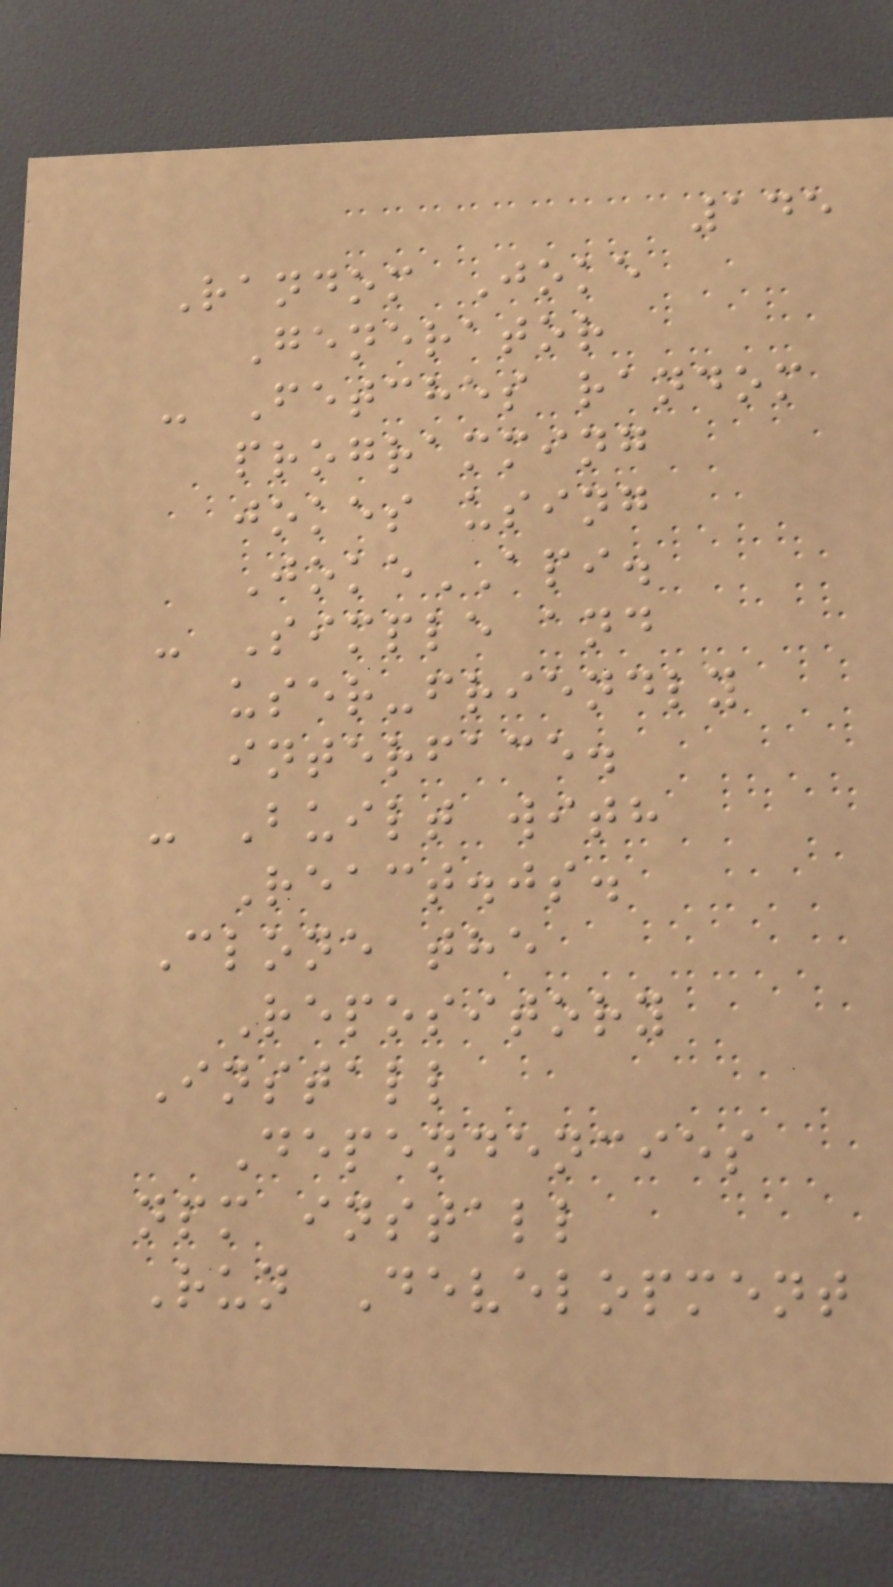145
Random Joke
Generator
- Fetches random
programming
jokes using
JokeAPI.
- Simple and
user-friendly
interface.
- Built with
React.js.
Clone the
Repository
Install
Dependencies
npm install
Run Development
